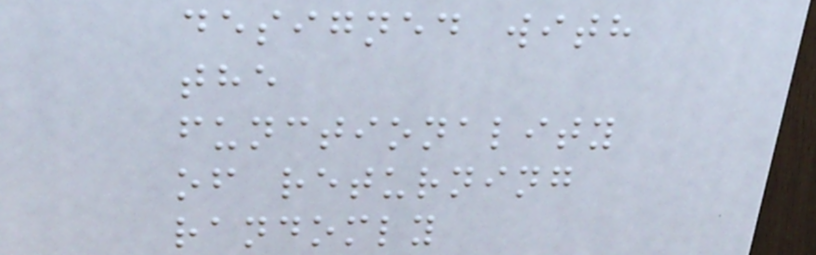designed with
the
functionality
of returning
randomly
